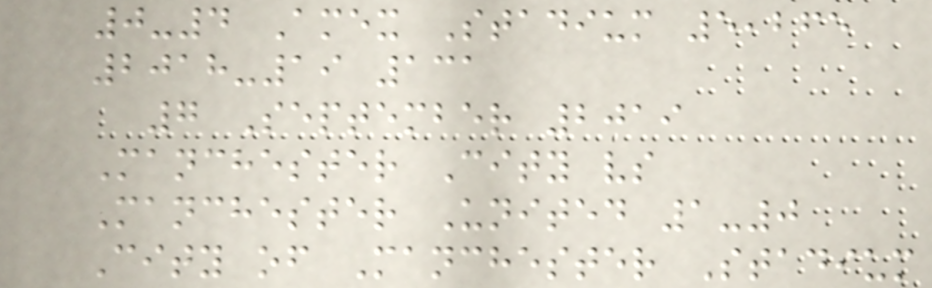0-4 Amex Stadium 5,265
2018-19 131
7 September 2019
Manchester City vs
Manchester United 1-0
City of Manchester Stadium
